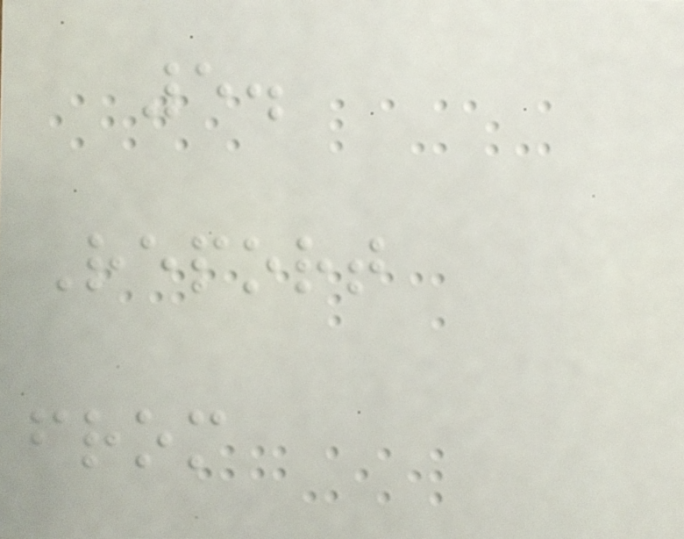5.
Report
from
